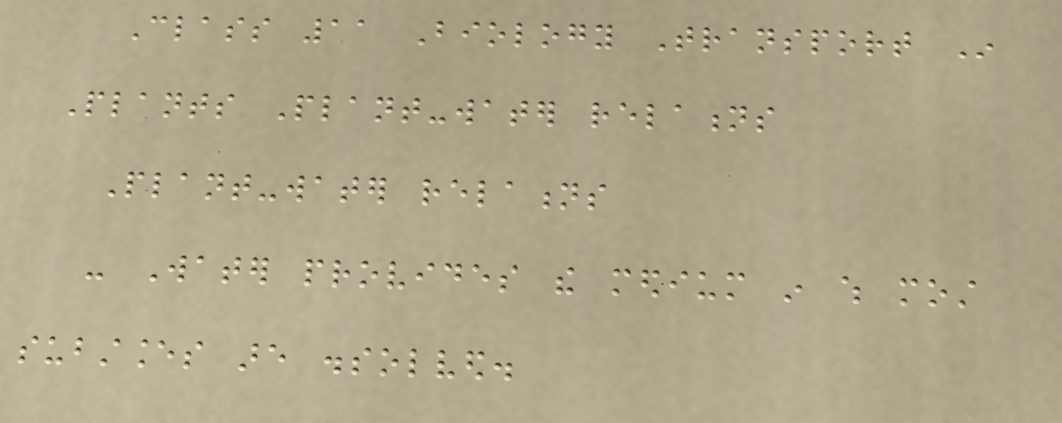Class 11 Biology Transport In
Plants Plant-water relations
Plant-water relations
- Water provides the medium in which most
substances are dissolved.
